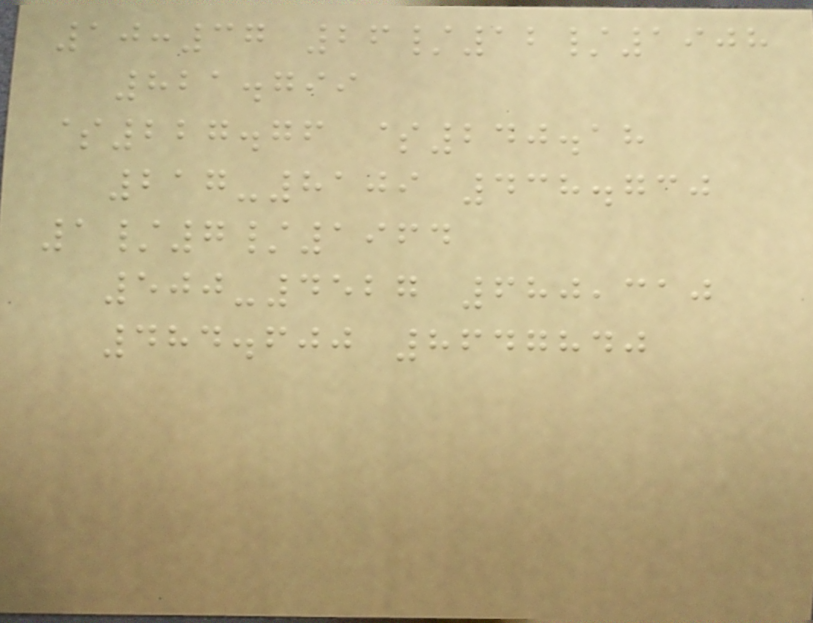10:37 26/12/1908
821.799
$227.76 $240.18
217-8109 438.730
1/7/1964
500-4527 680,310
484.600 8647840
